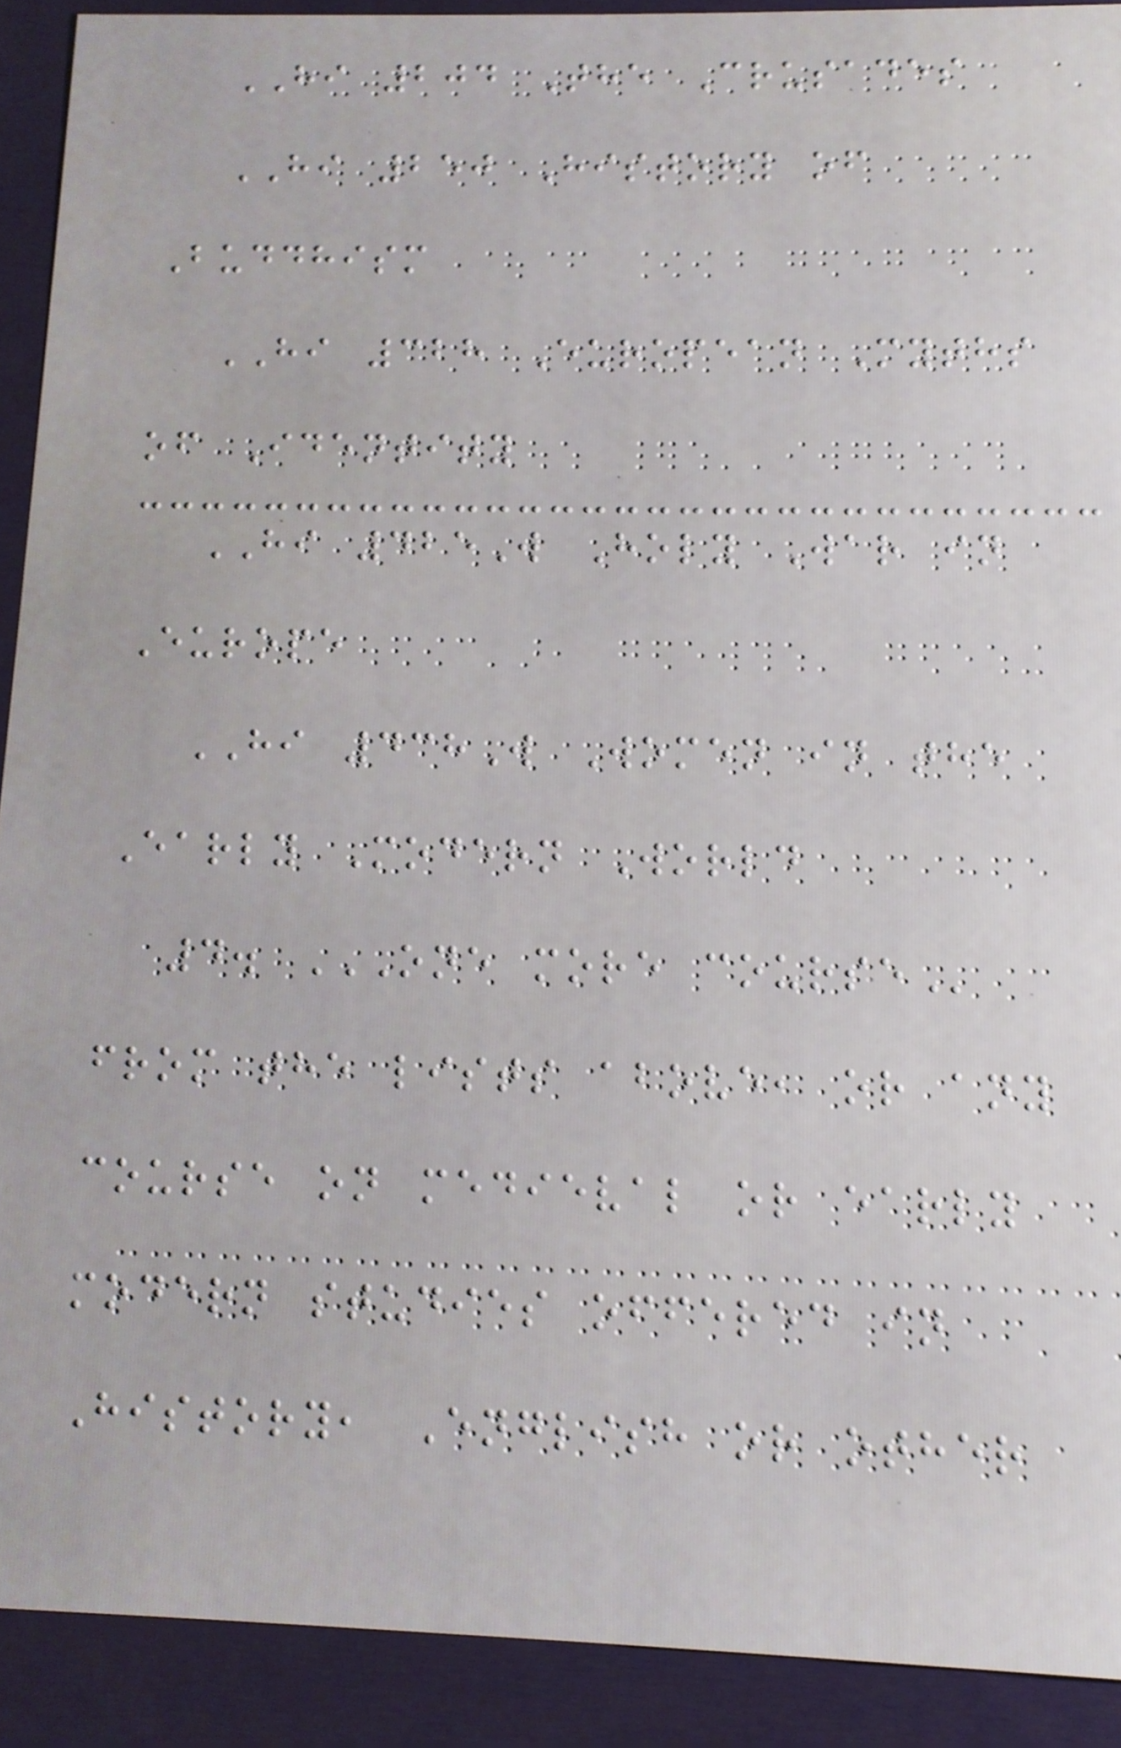HI 204 The Crusades
HI 250 History of
Buddhism
HI 328 European Myths
of Identity
HI 425W Holy War in
Europe
HI 438W Women in the
Early Modern World
4. ONE MORE COURSE
from the lists above, or any
course on medieval or early
modern studies offered in
History, English or other
